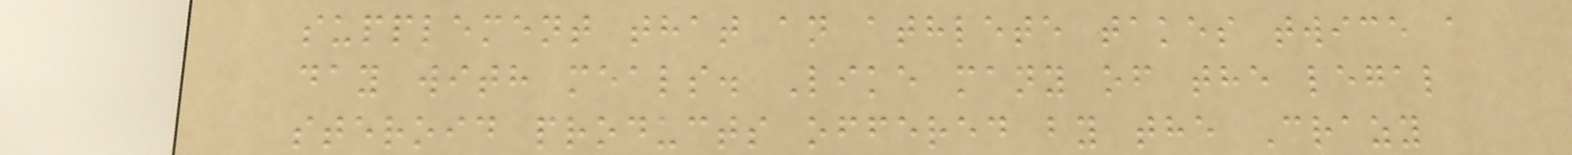supplement that an athlete takes twice a
day with meals. Like many of the legal
steroid products offered by the Crazy
